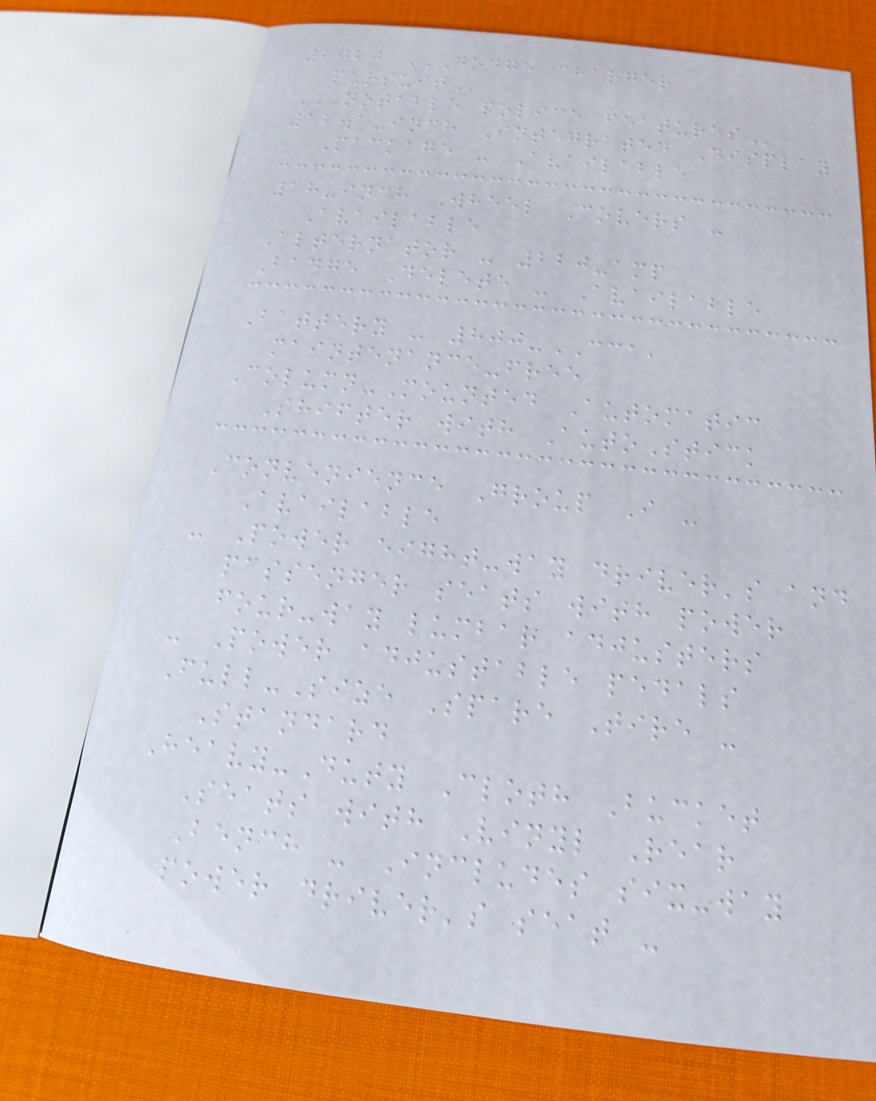2020 DODGE CHARGER
PURSUIT
NOTABLE POLICE FEATURES
12.1-inch Integrated Display
Package - Available
18-inch Wheel Covers -
Available
Alternator - 220-amp
Badge Delete - Available
Battery - 800-CCA,
maintenance-free
Column-Mounted Automatic
Shifter with AutoStick
Convenience Group I -
Available
- Power eight-way driver's and
passenger seats with power
four-way lumbar adjusters
- Power adjustable pedals
Full-Size Spare Tire -
Standard
Heavy-Duty Cloth Bucket
Seats with Vinyl Rear
Bench - Includes six-way
power driver's seat -
